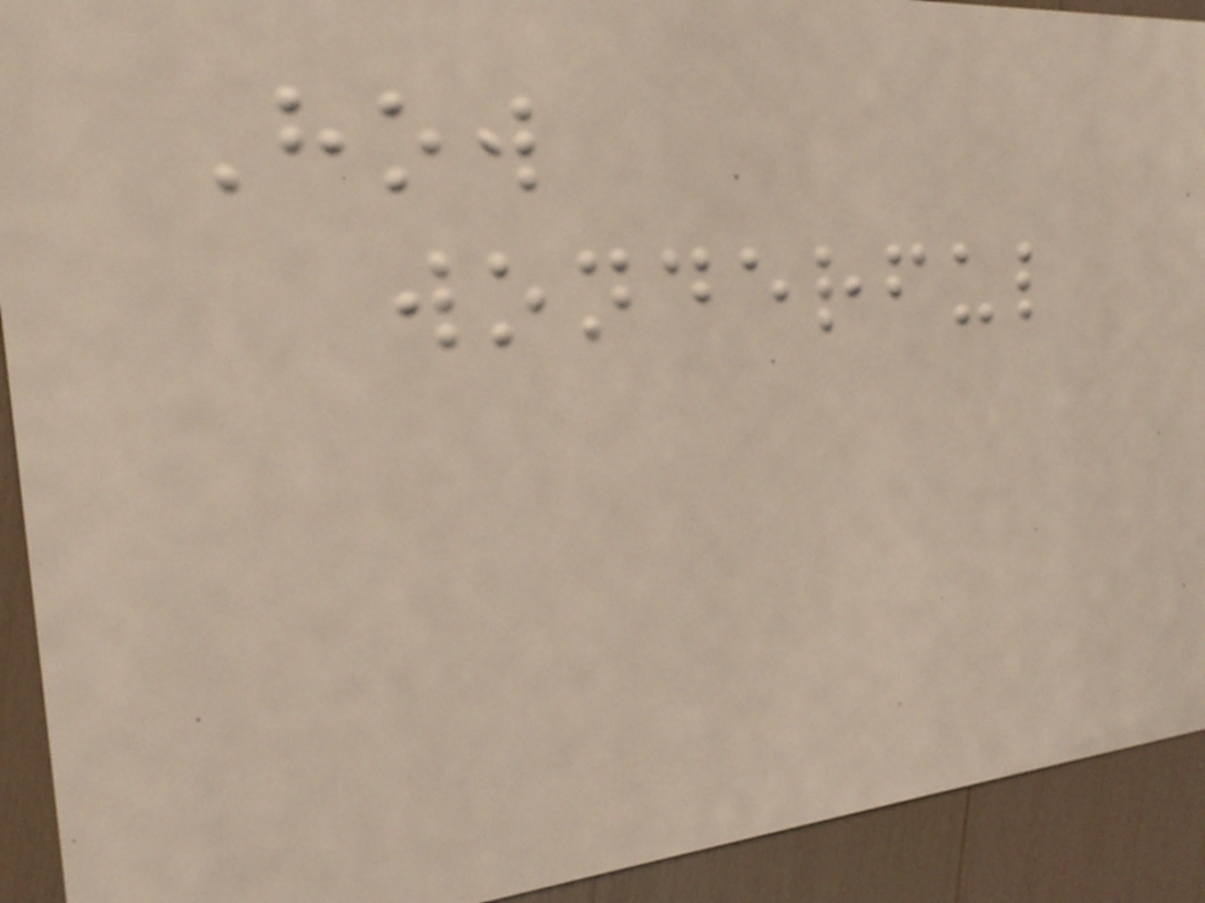How
wonderful
